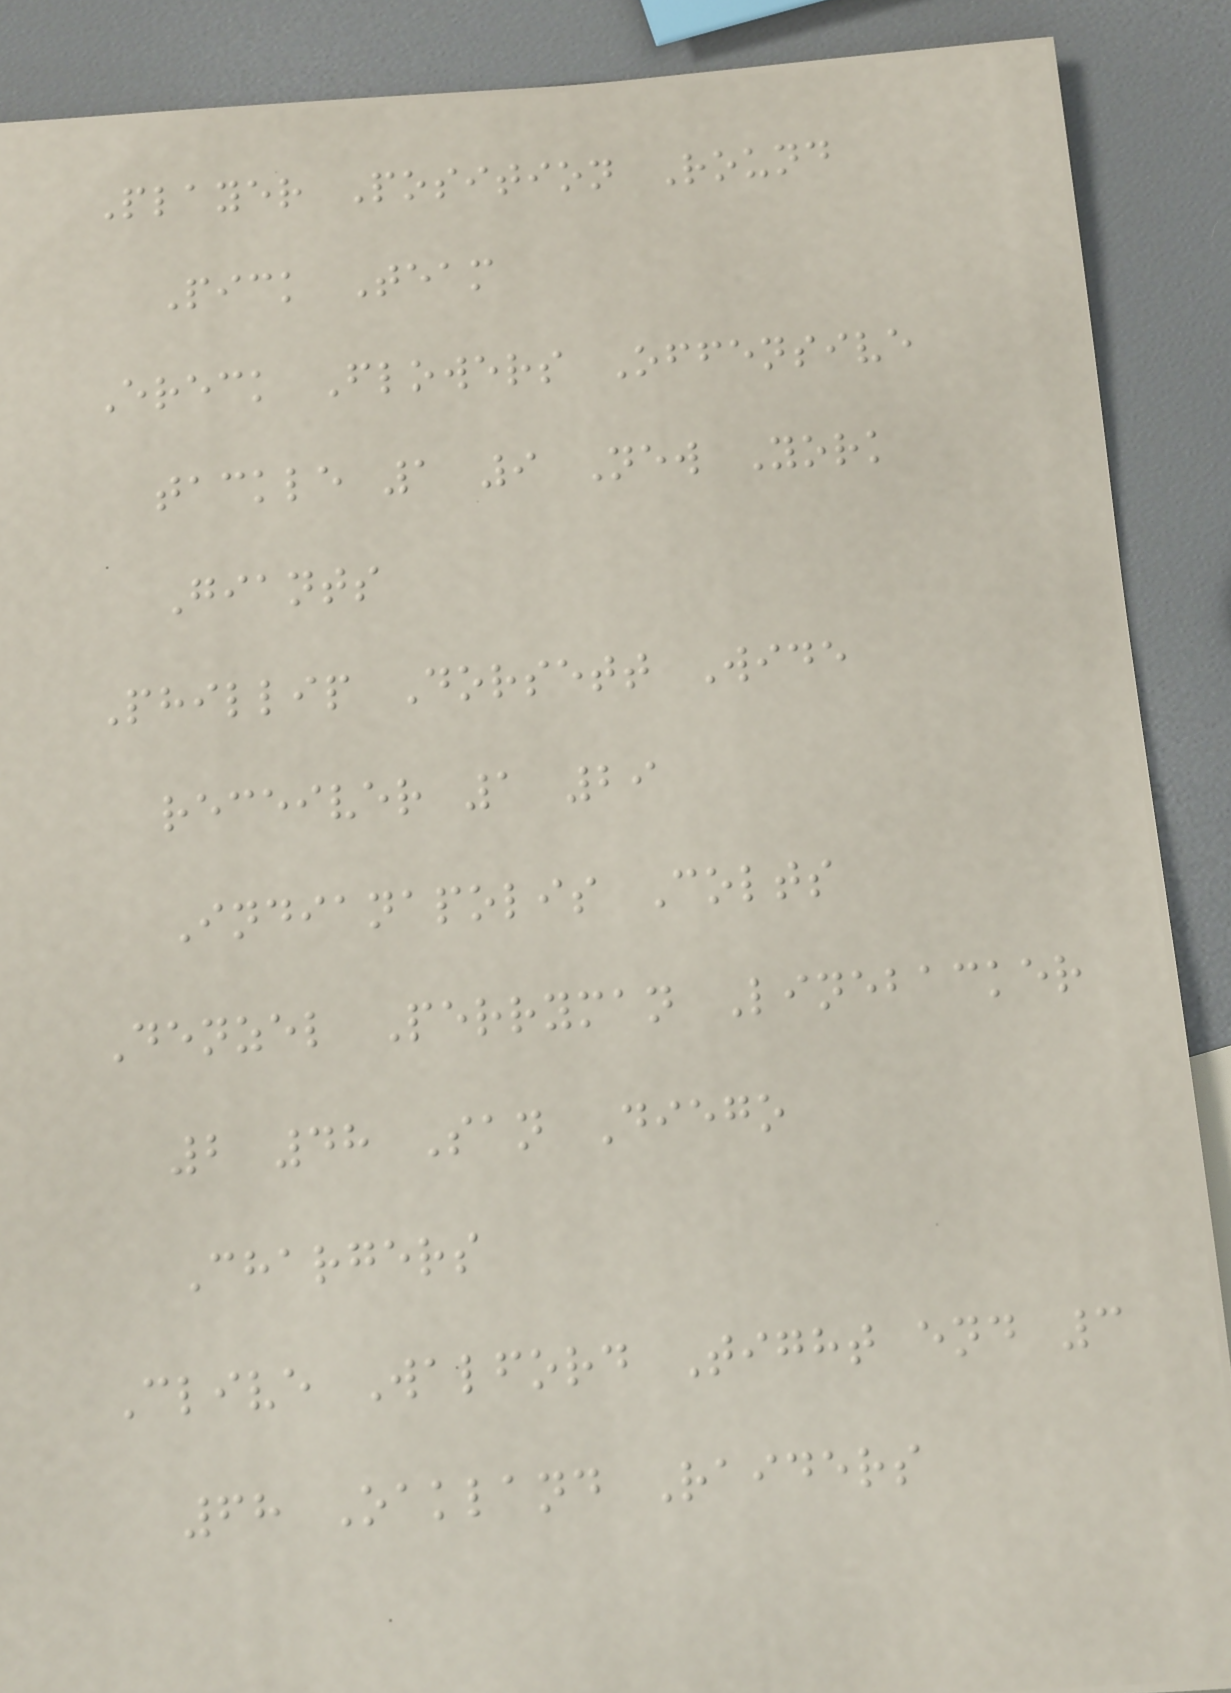Player Position Round
Pick Team
Ereck Flowers Offensive
tackle 1 9 New York
Giants
Phillip Dorsett Wide
receiver 1 29
Indianapolis Colts
Denzel Perryman Linebacker
2 48 San Diego
Chargers
Clive Walford Tight end 3
68 Oakland Raiders
